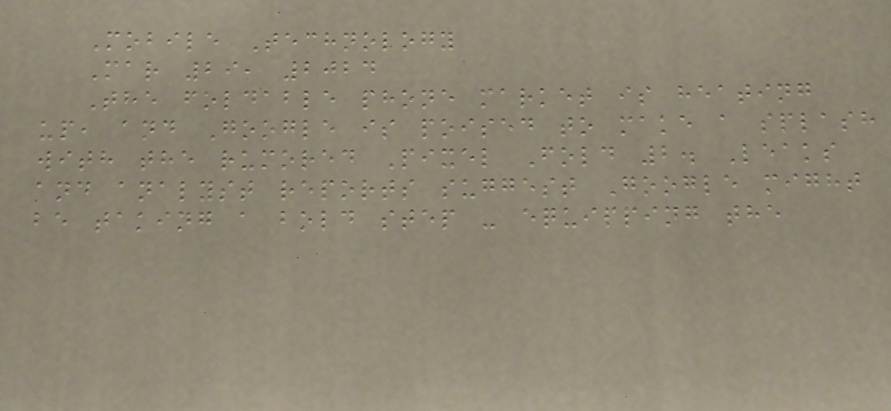Mobile Technology
Mar 29, 2024
The foldable phone market is heating
up, and Google is poised to make a splash
with the rumored Pixel Fold 2. Leaks
and analyst reports suggest Google might
be taking a bold step - equipping the
